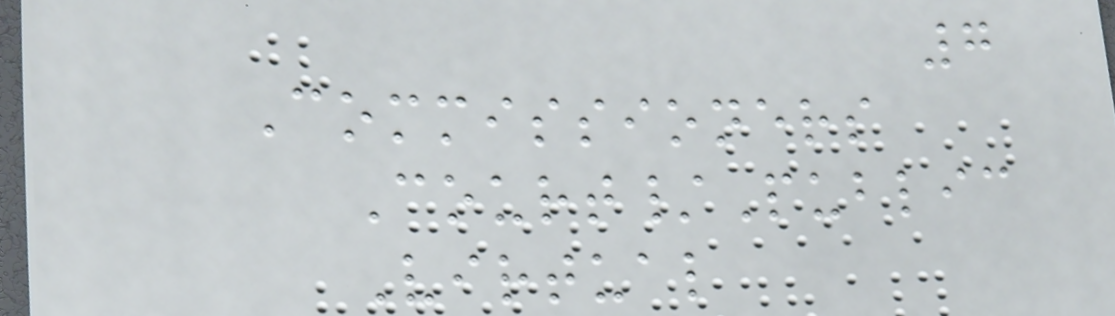7
Commissioners
Court/Public
Virtual
